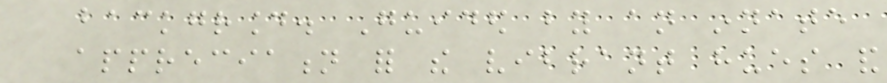background. Guided by an innate
appreciation for the vibrant hues and
